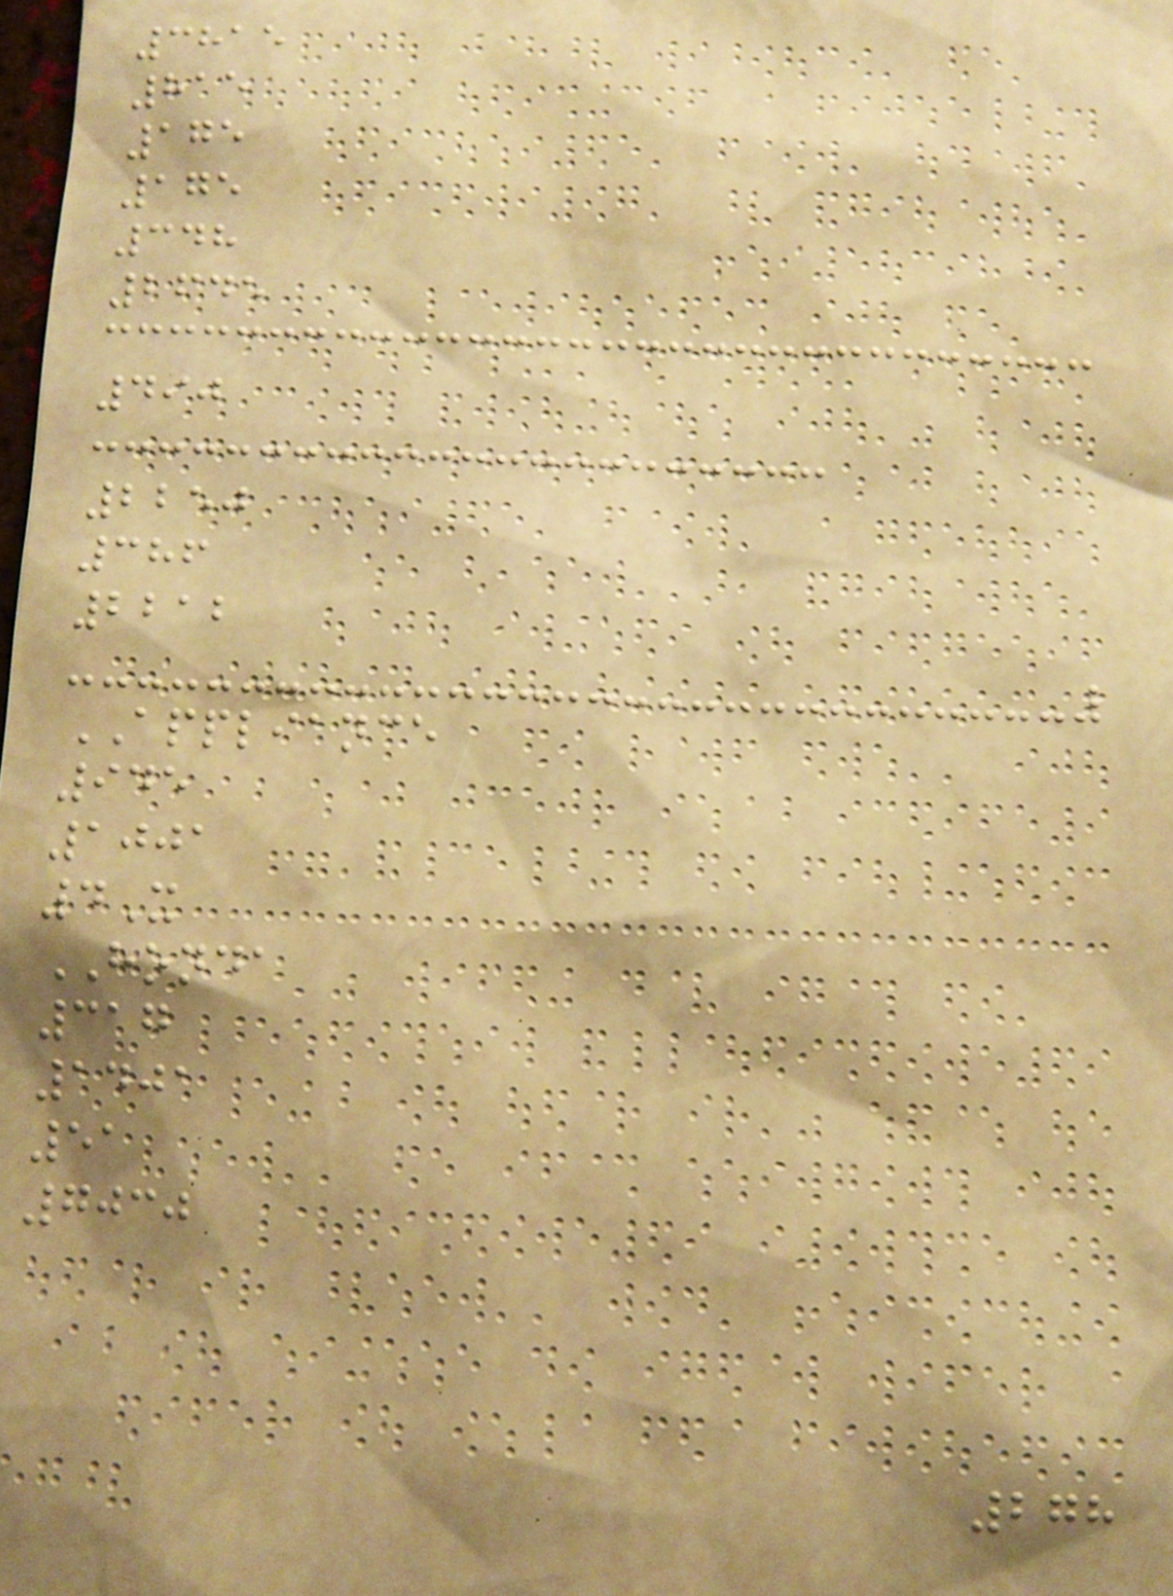3815
815
175
175
348
2645
490
2250
386
2212
APPLIANCE
945
1001
4X
HONDA
317
1401
51
7030
278
